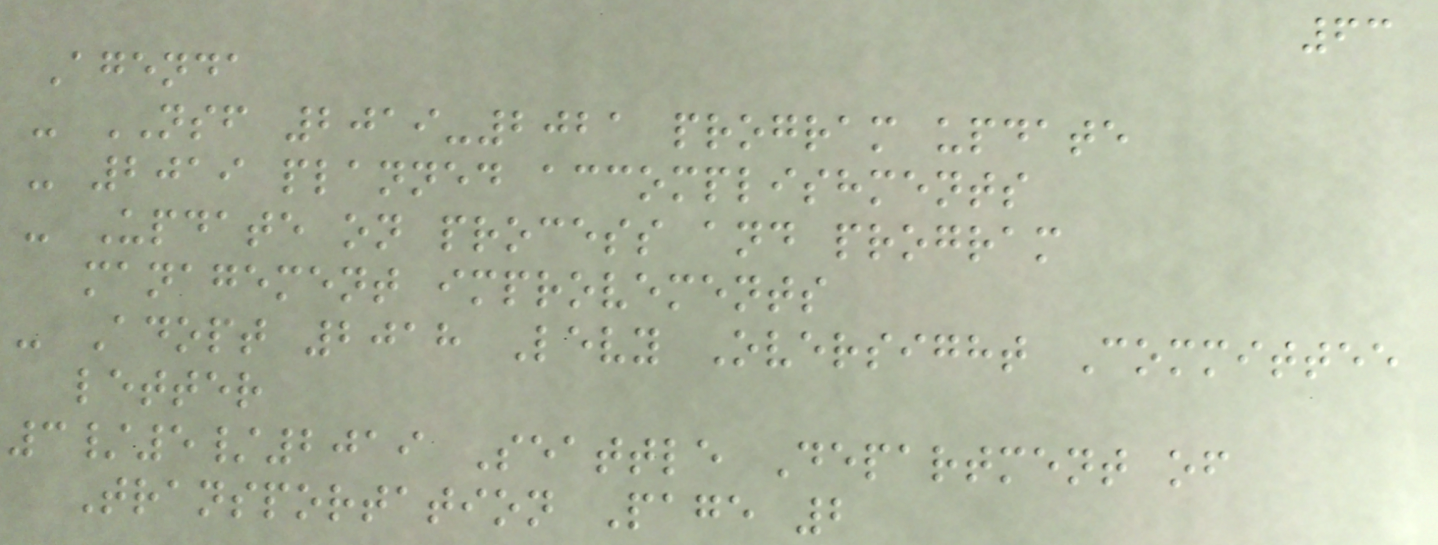63
Agenda
- NSF 2019-2021 program update
- 2019 planned accomplishments
- Update on process and program
management improvements
- Adopt 2018 Levy Oversight Committee
letter
3/5/2019 Seattle Department of
Transportation Page 2
